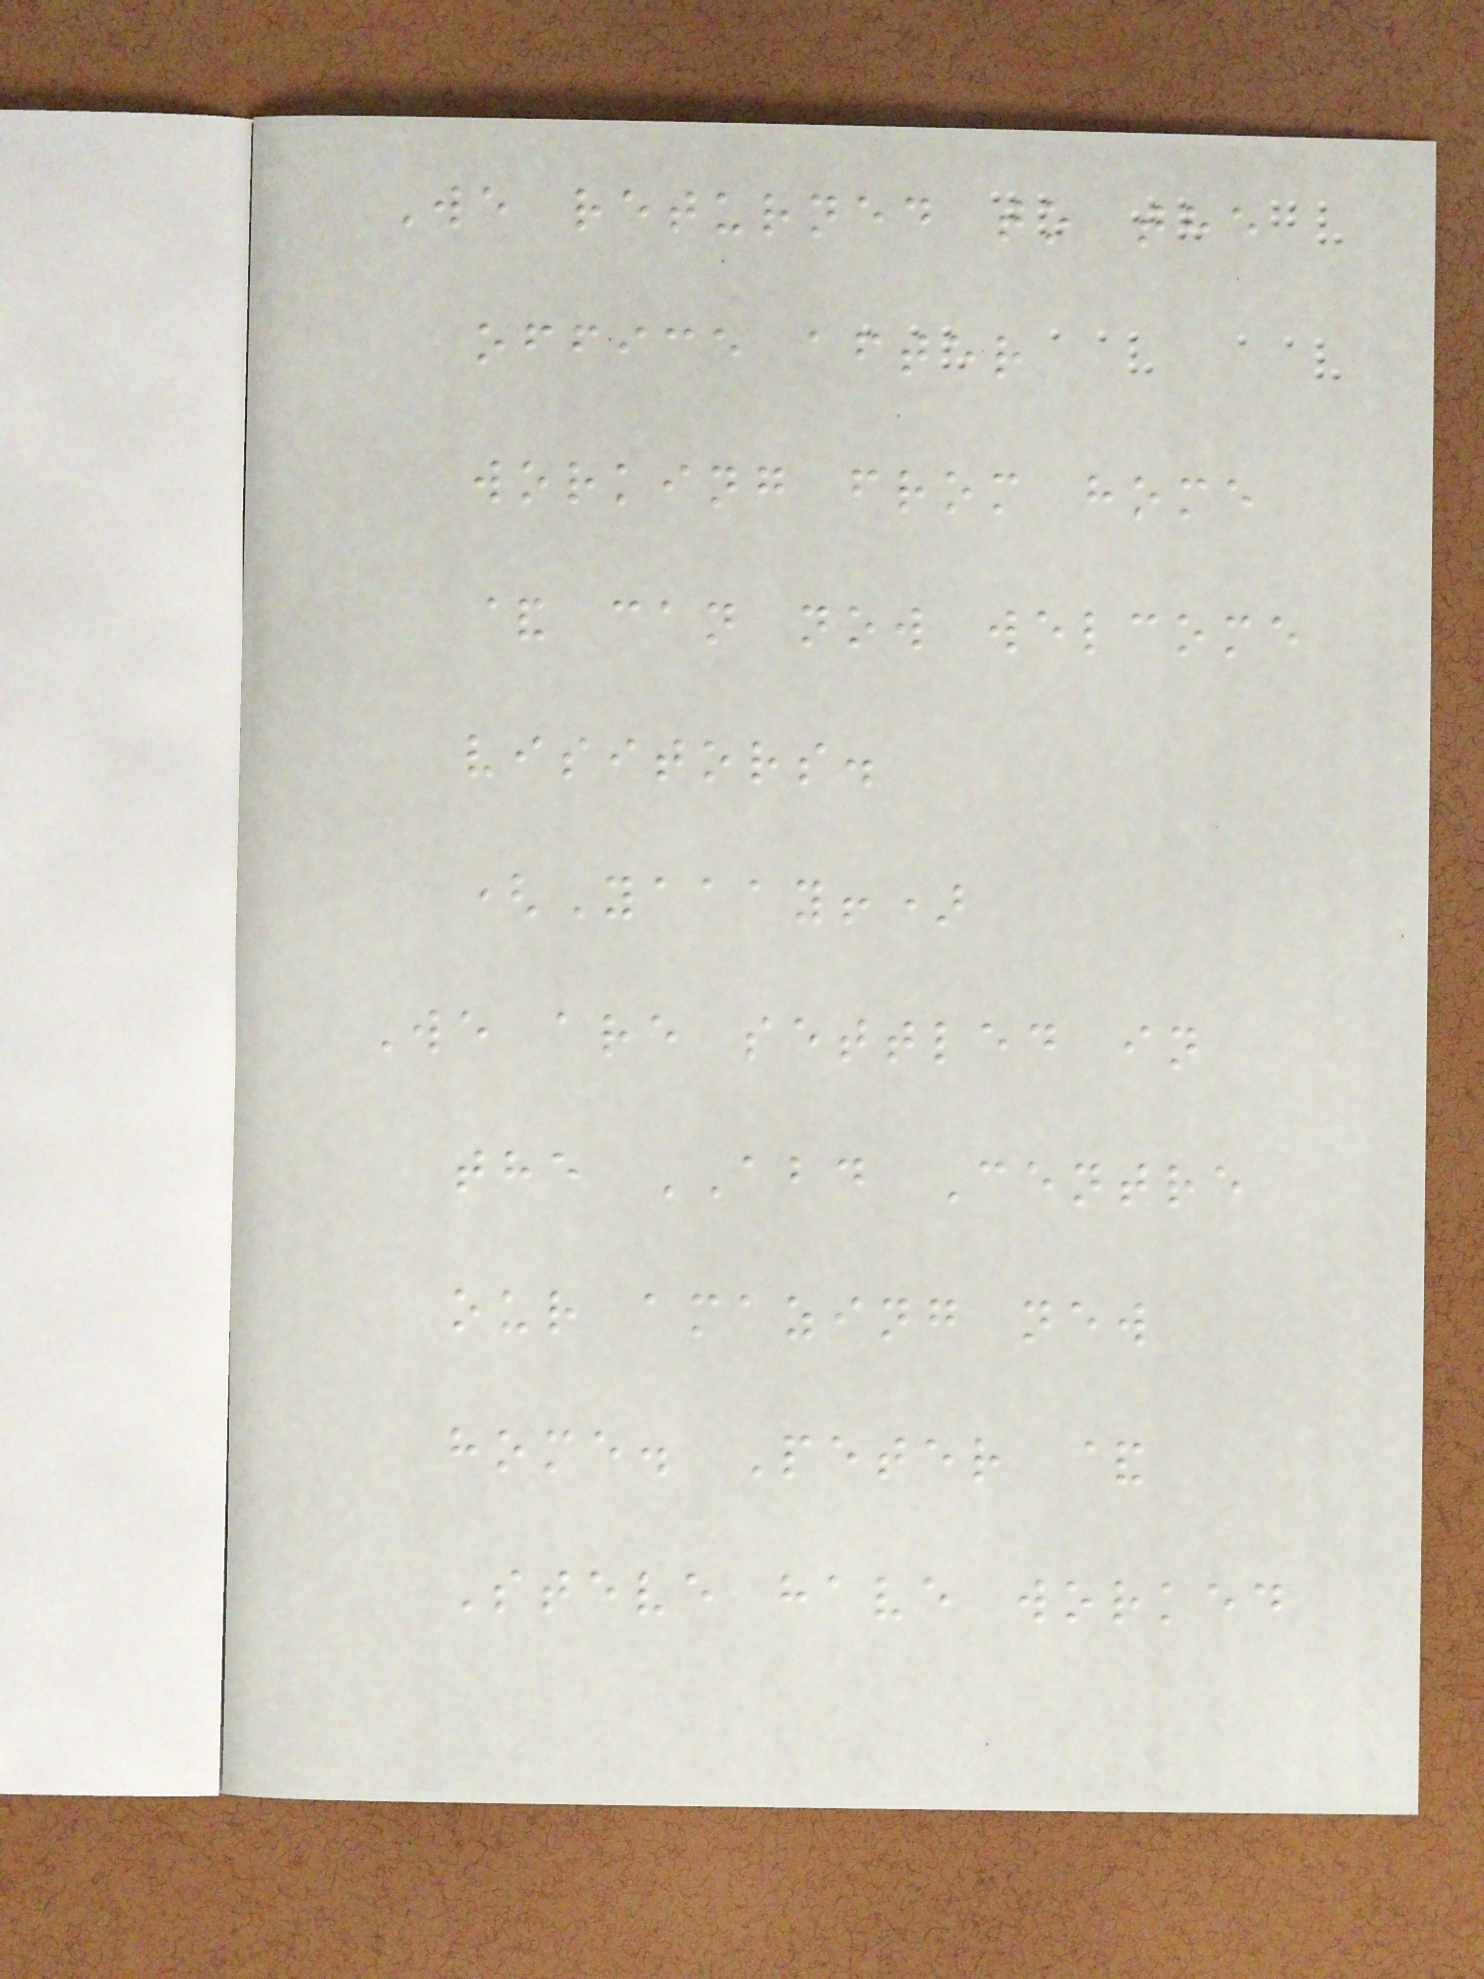We returned to the
office after
working from home
& can now welcome
visitors.
(Yaaay!)
We are settled in
the ABD Centre
our amazing new
home. Peter &
Steve have worked
